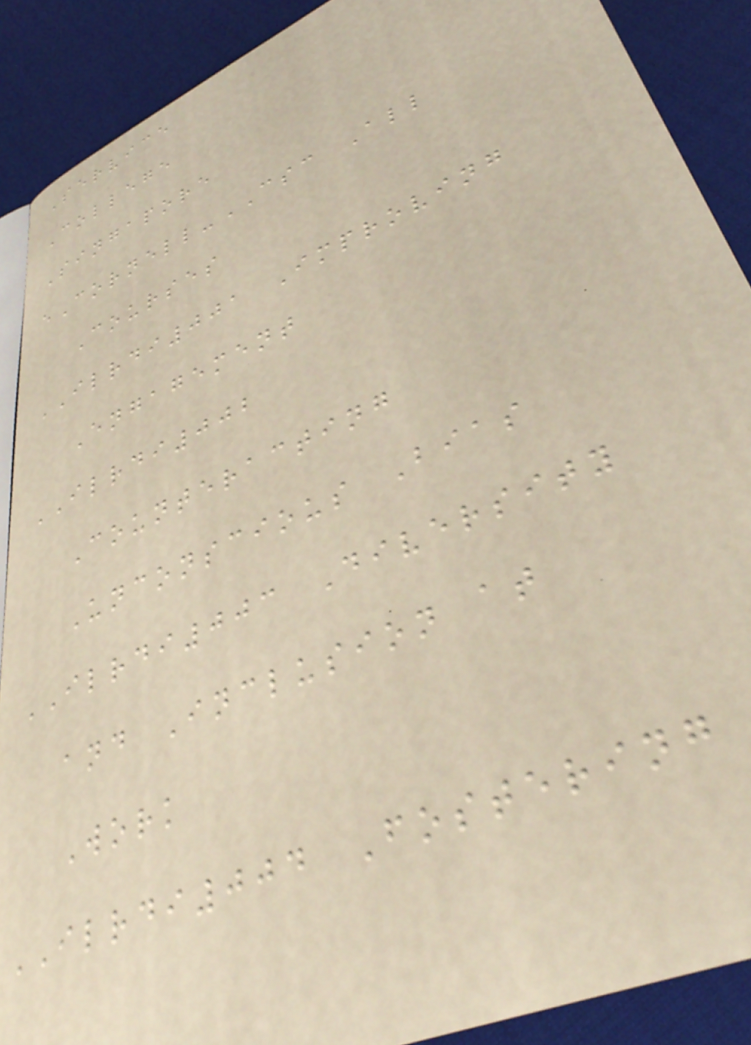Service
College
Singapore
eCornell-CSC All
Courses
ILRDI001 Improving
Engagement
ILRDI002
Counteracting
Unconscious Bias
ILRDI003 Diversity
and Inclusion at
Work
ILRDI004 Fostering
